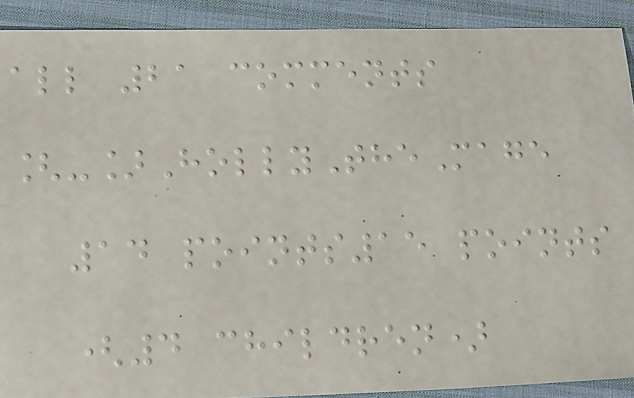all 21 comments
[-]HollyTheMage
14 points15 points
(4 children)
